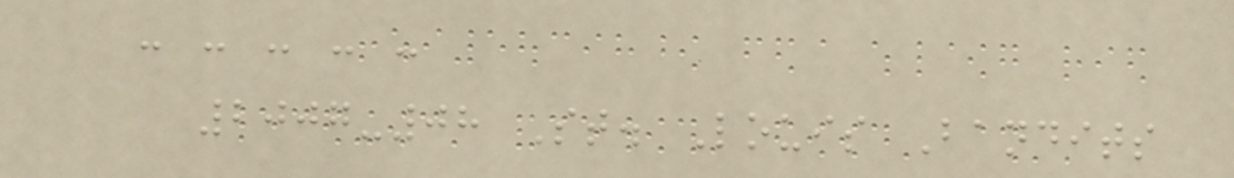- - - - -
2007-08 St. Louis Bandits
